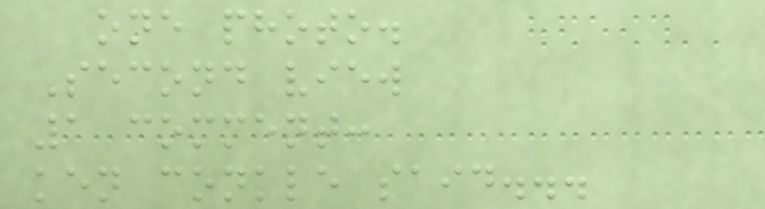one photo.
Second view
1 comment:
ken conkle said...
